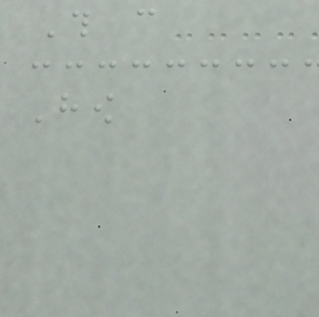This can
How
